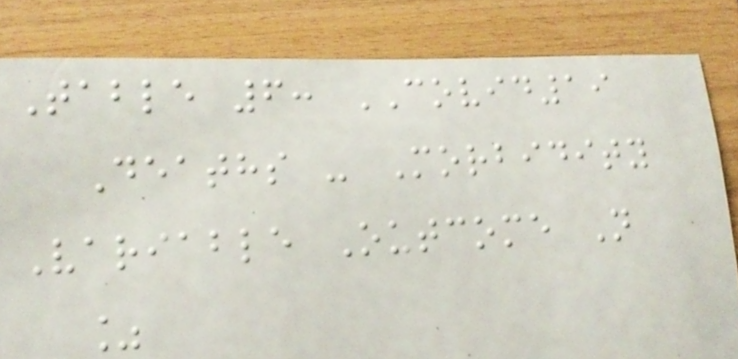Table 6: COVID19
Deaths - Morbidity
Variable Outcome N
%
